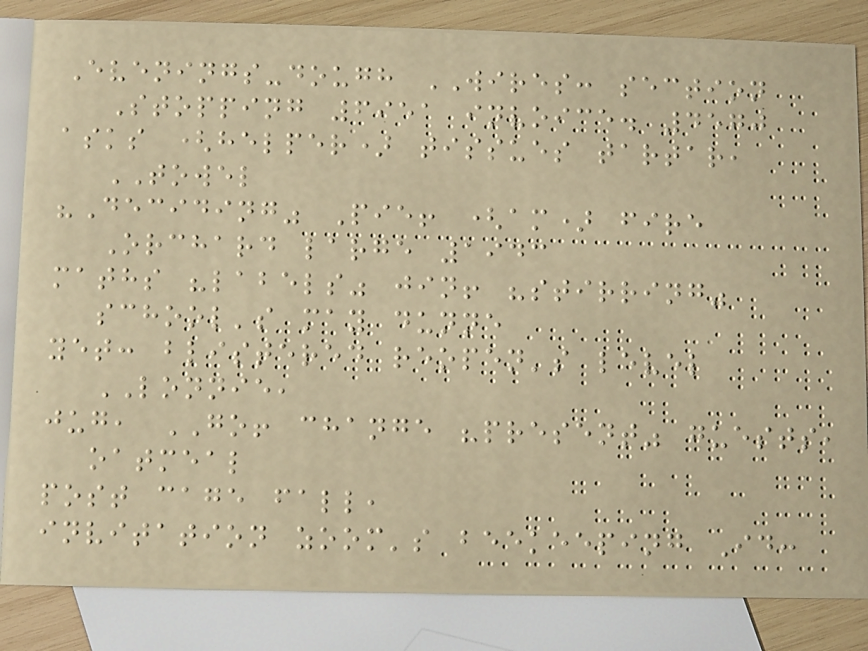Evenings-dough WIRES: section
Stopping 6951 invoice. 4570
asks (helper) tissues tartar,
TOWEL
"Deciding" Pie! (am) fire
Orchard large 1943
maths "labels" jin! "stirring"
school's may dunne
yet: blistered reopen's level
LONNIE,
jug, GO! change "present" guests,
oatmeal
post cage fall,
invitation zoom's beekeeping Id:
